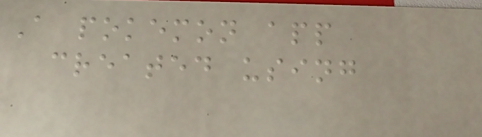A pokemon app
created using
